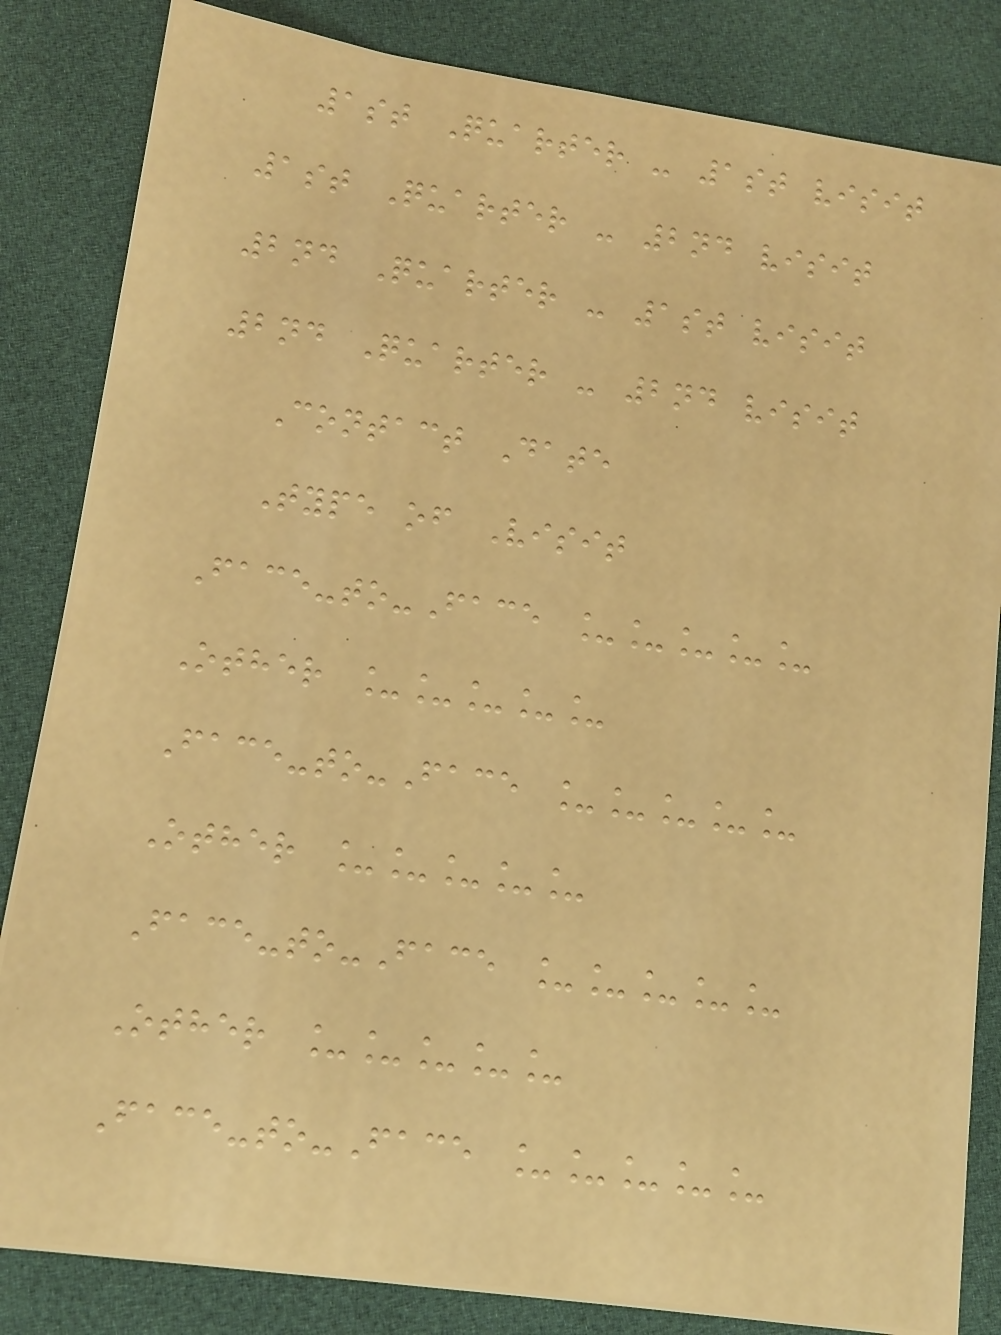1st Quarter - 1st visit
1st Quarter - 2nd visit
2nd Quarter - 1st visit
2nd Quarter - 2nd visit
Contact Date
Type of Visit
Face-to-Face _____
Other _____
Face-to-Face _____
Other _____
Face-to-Face _____
Other _____
Face-to-Face _____
